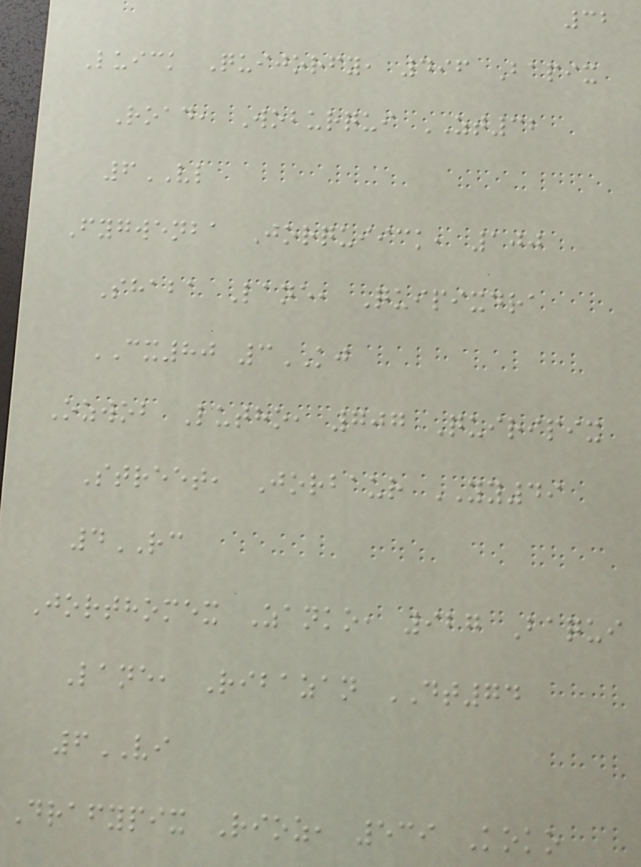32
Luick Quijorfy, 496 Bapix
Road, Woburqui ZT32
6VL
Fygwenba Jorquiick, 100
Shaba Lane, Quipixdra
CX80 3KJ
Ozwob Lutho, 707 Quiripix
Street, Jorbaur YY49
4RC
Jorthomex Zanko, 927 Baqui
Lane, Ribazan DT74
6VI
Drafypix Rioz, 539 Koko
